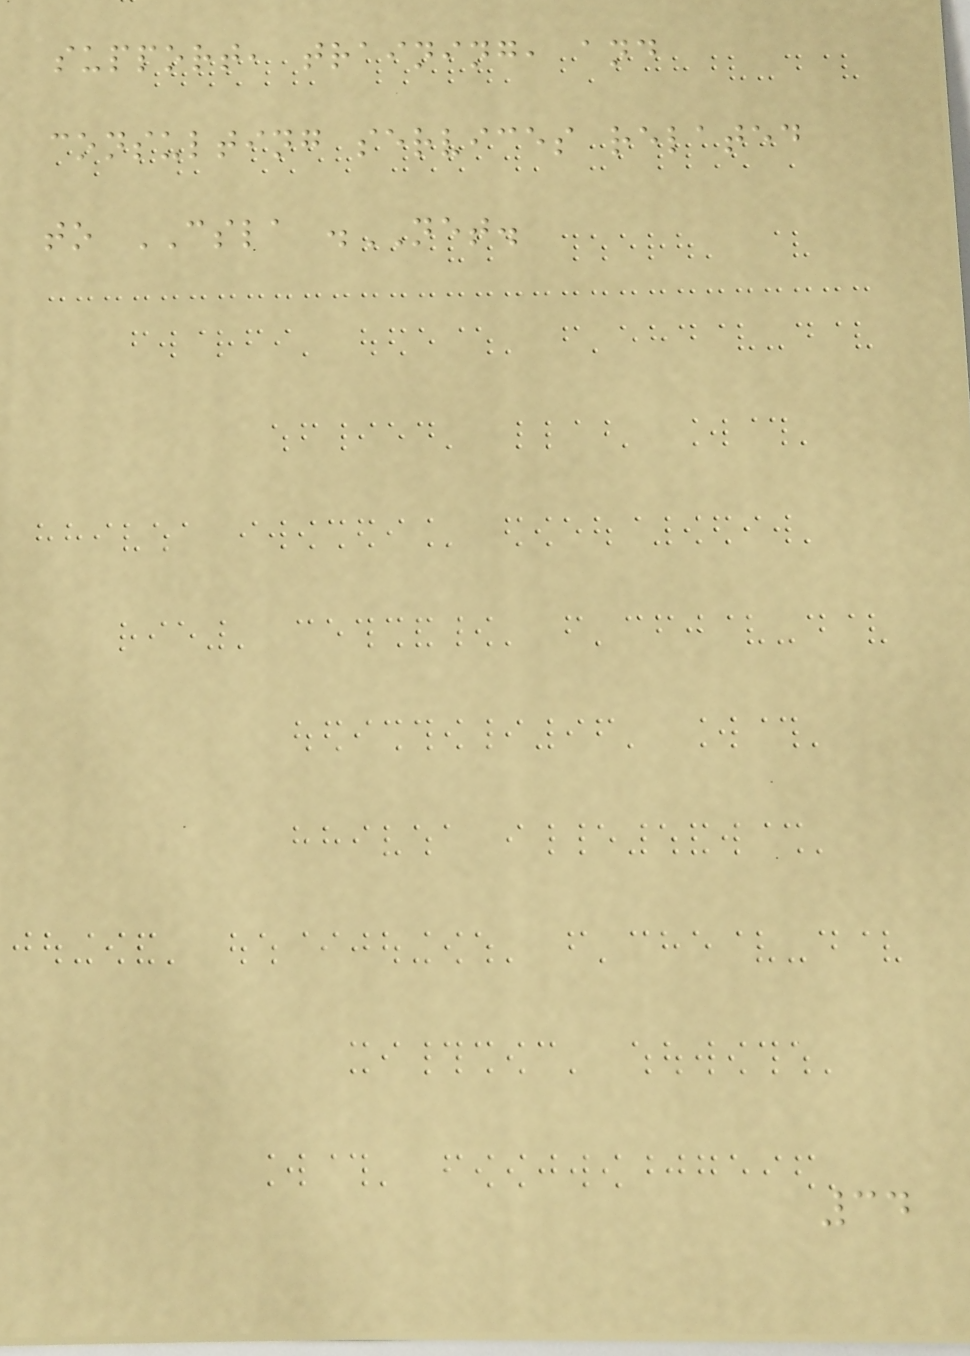support, training, and
consulting services related
to CSLA .NET.
34
